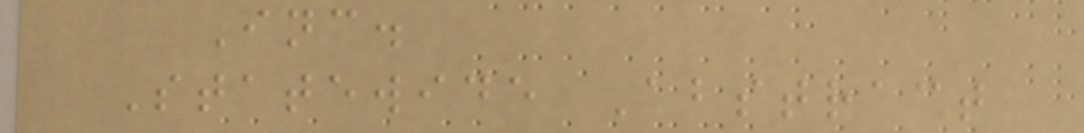Inc.
Statewide Abstract
